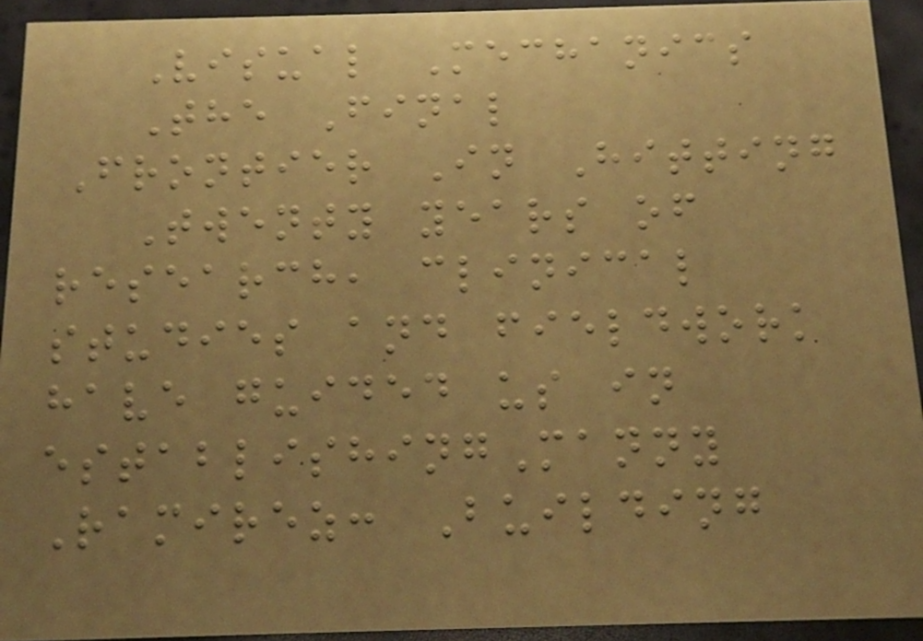Visual Mechanics
The Final
Frontier In Hitting
Twenty years of
research, clinical
studies and fieldwork
have guided us in
establishingManny
Ramirez: Building
